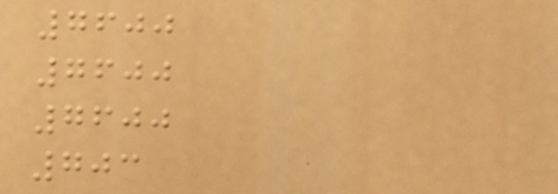7600
7600
7600
703
